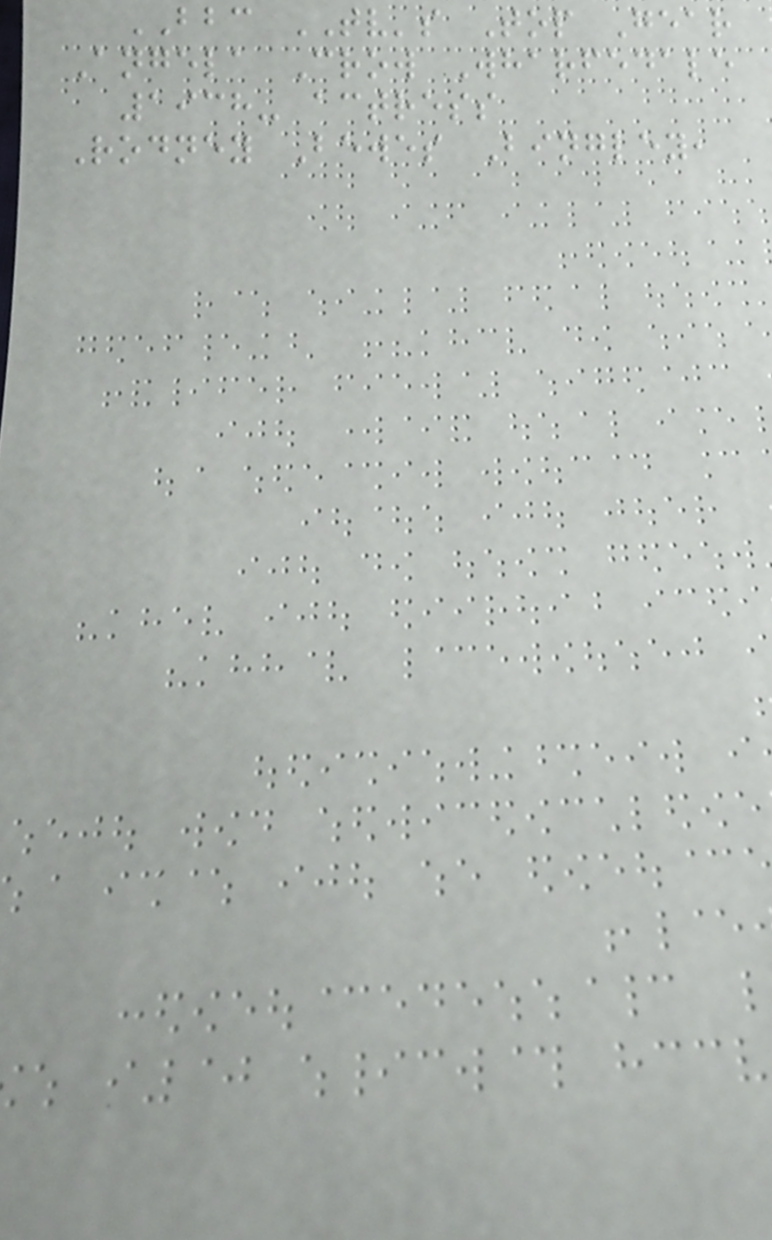BBC TV's Top Gear
Angela Crow Wharfedale
1938- actress
Rodney Bewes Bingley,
